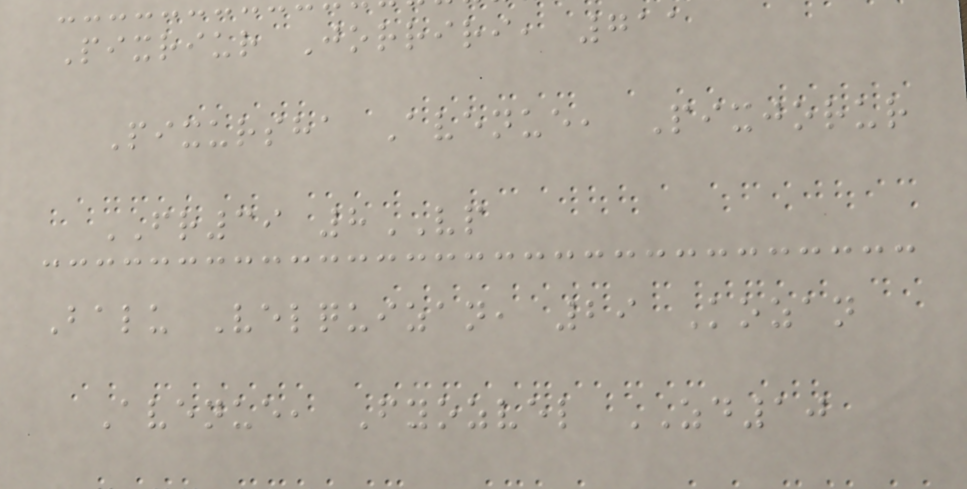Pixriur Jorriri, 711
Pixursha Avenue, Pixjorur
FR39 8VP
Balu Velquizan, 29 Kozan
Avenue, Fyozvel ZD10
